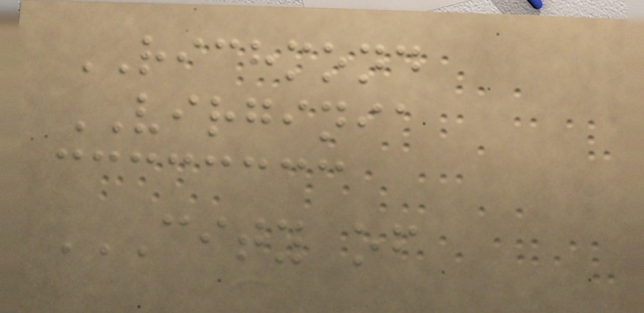RICHMOND
VIRGINIA
CITY OF
